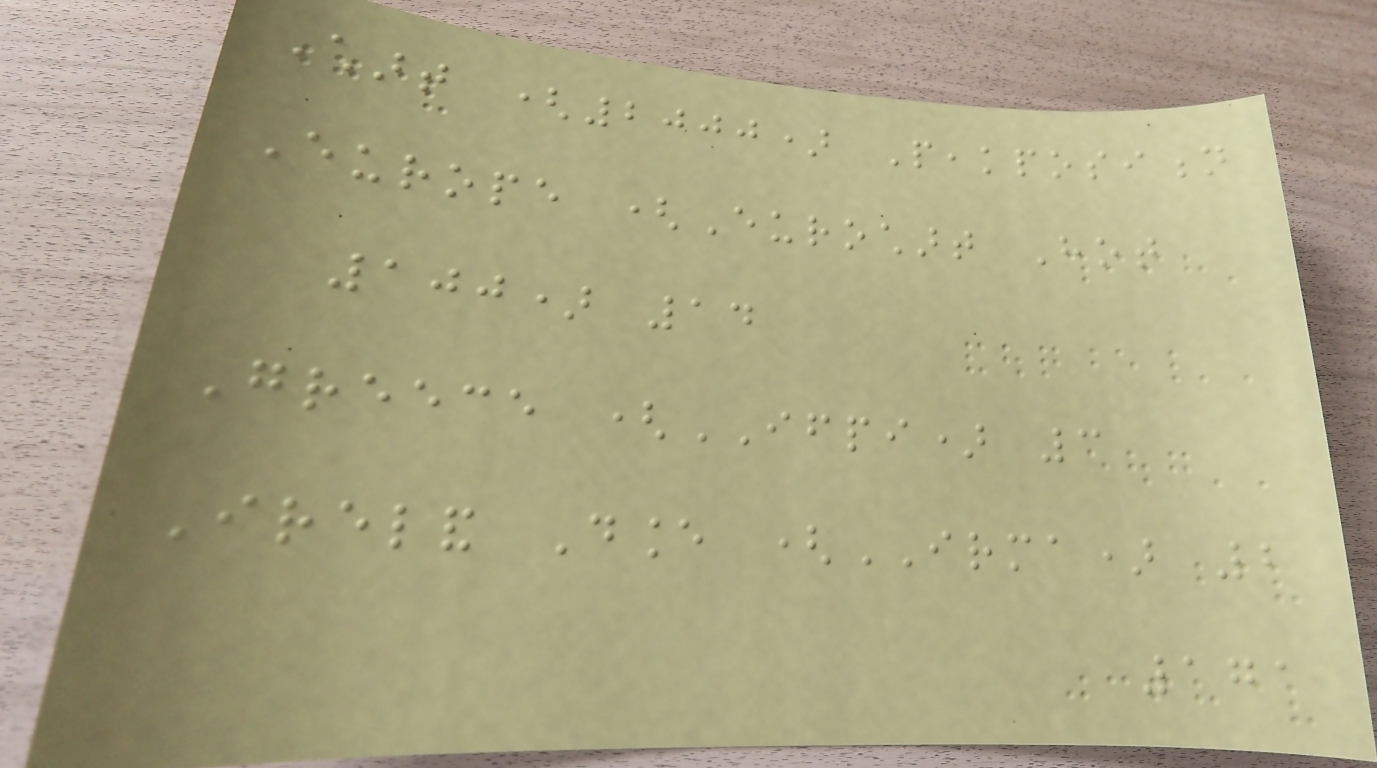Chart (2000) Peakposition
Europe (Eurochart Hot
100) 14
Greece (IFPI) 3
Ireland Dance (IRMA) 2
171
